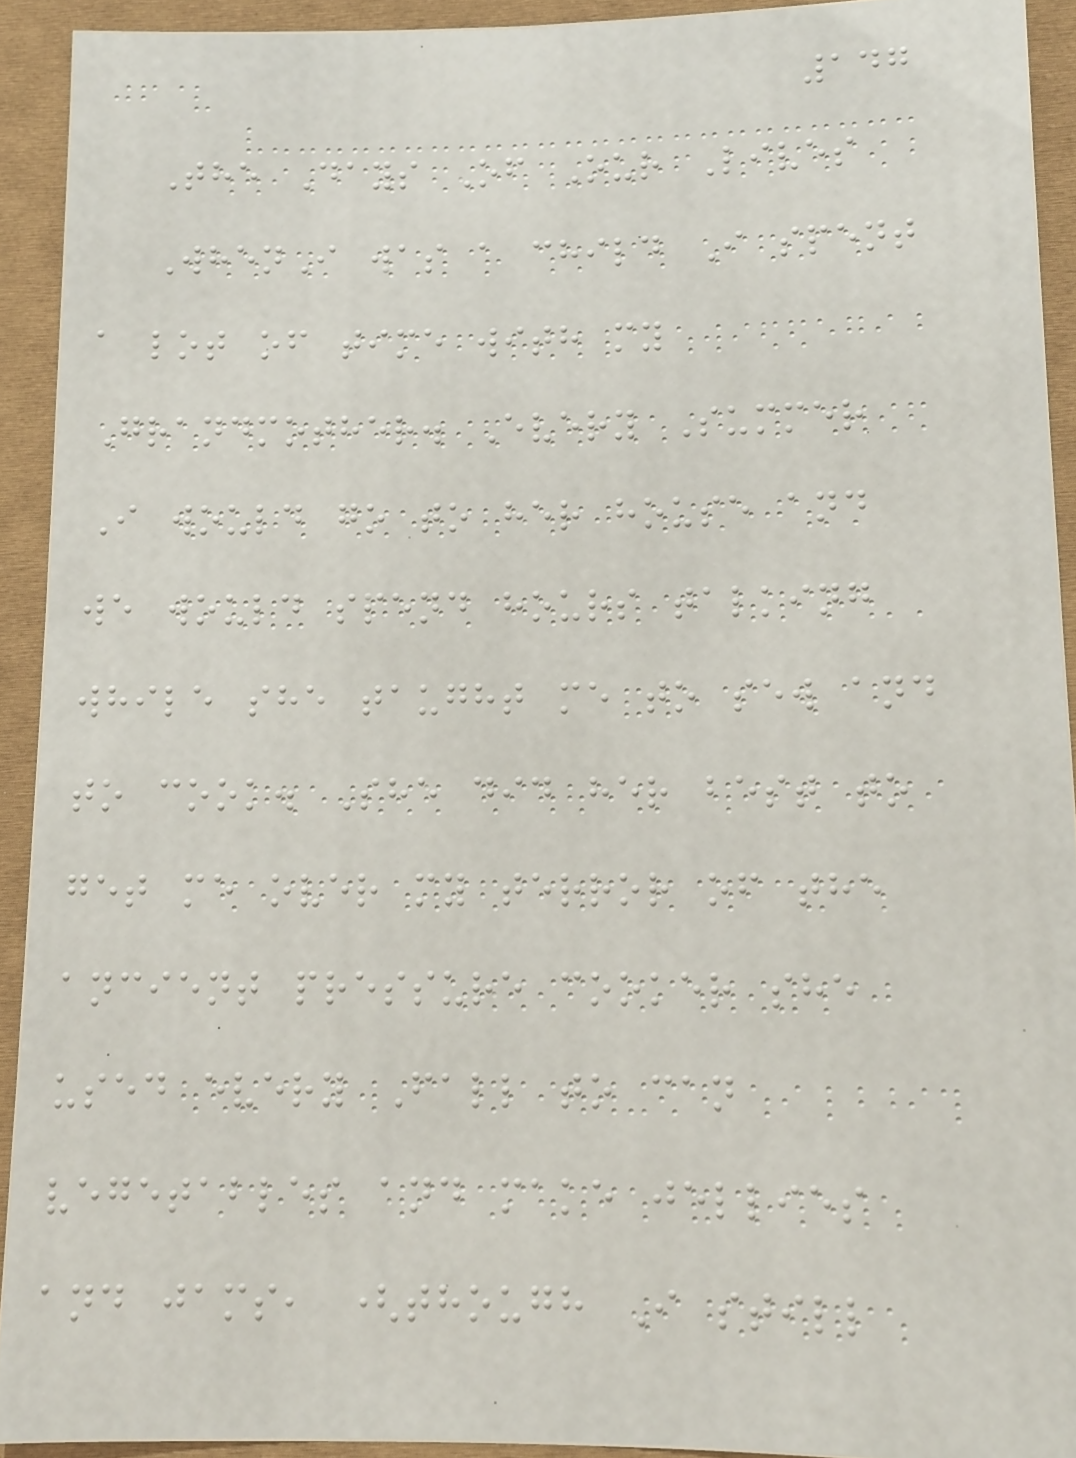147
The Days Of Our Lives
WhenI was a child I spent
a lot of time with my
Grandmother. Every Summer
I would go to her house and
we would spend hours talking
while she taught me to sew and
to cook. She did her best to
get me over my terror of the
ancient pressure cooker she
used every Fall to can
vegetables and make jellies
and jams, (though I still
